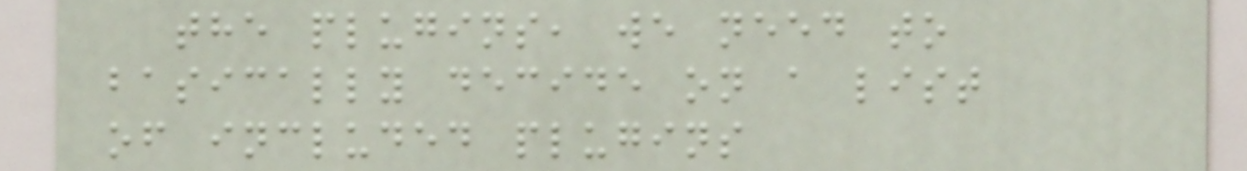the plugins, we need to
basically decide on a list
of included plugins
